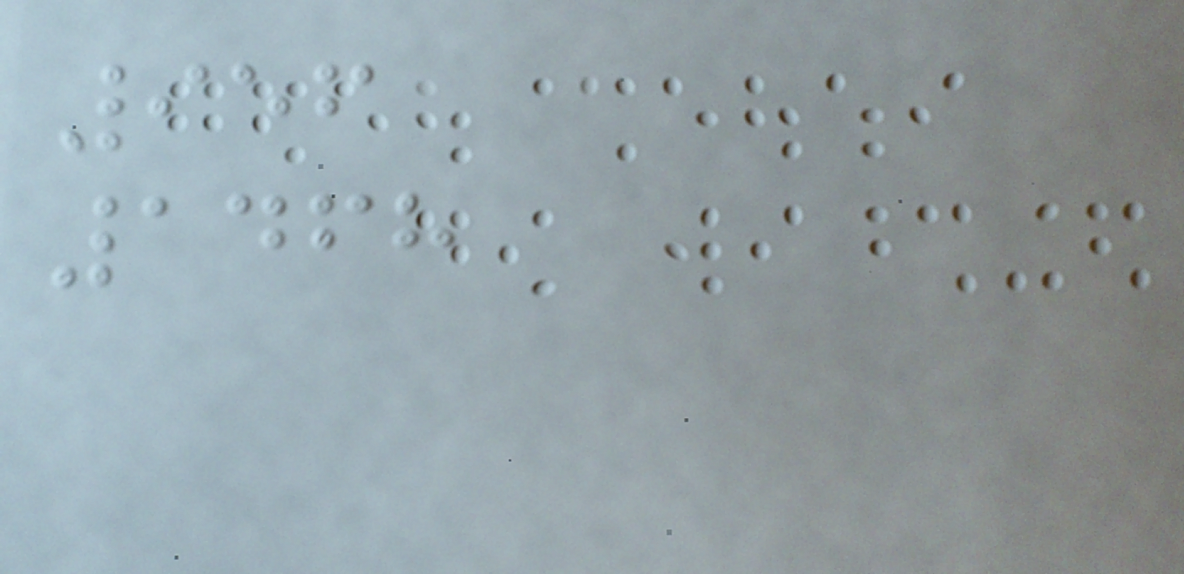956
1468
